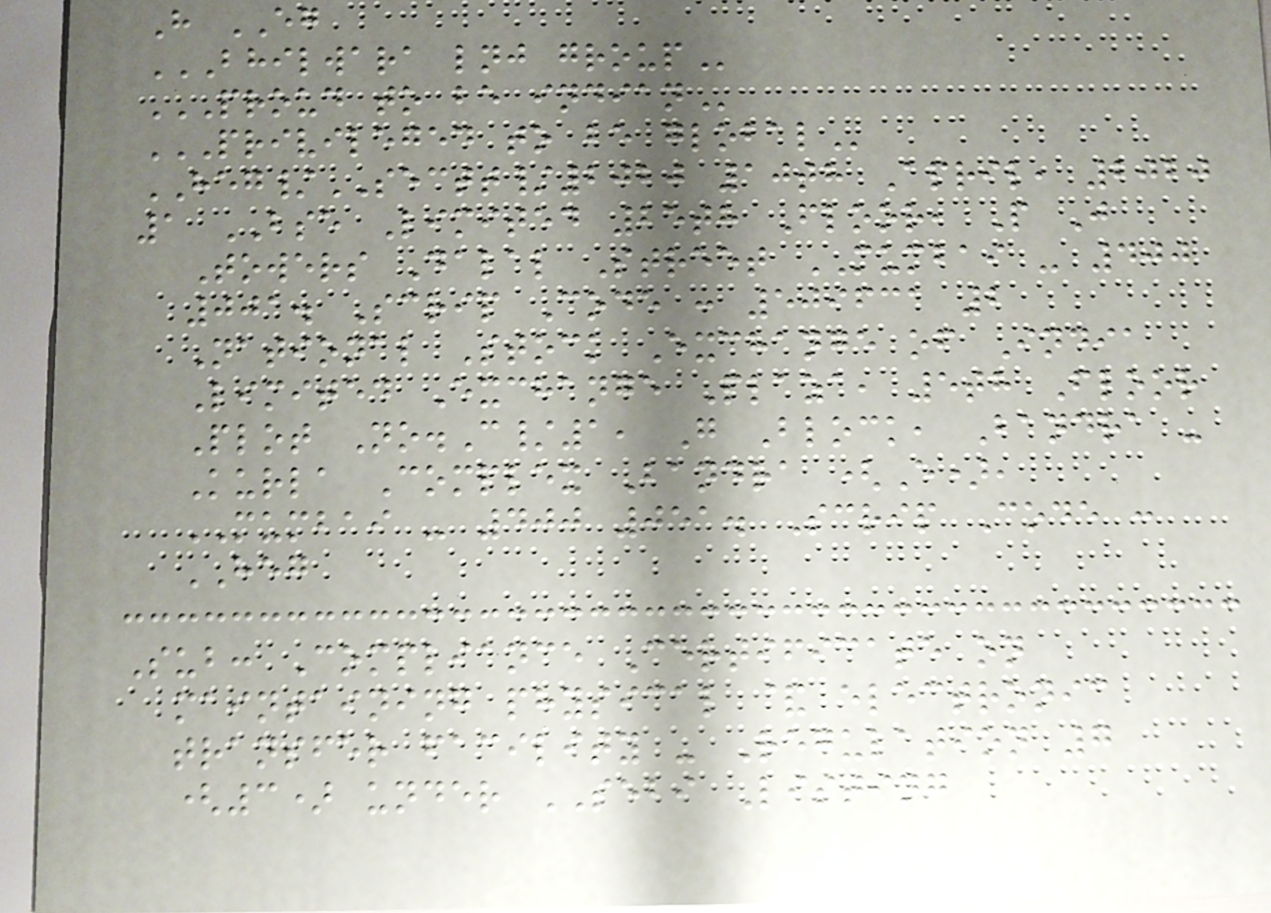H EG
BHILWARA LNJ GROUP
PROUD TO BE INDIAN
PRIVILEGED TO BE GLOBAL
HEG/SECTT/2020 10th April, 2020
1 BSE Limited 25th Floor, P J
Towers Dalal Street MUMBAI - 400
001. Scrip Code : 509631 2
National Stock Exchange of India
Limited Exchange Plaza, 5th Floor
Plot No.C/1, G Block, Bandra -
Kurla Complex Bandra (E),
MUMBAI - 400 051. Scrip Code :
HEG
Sub: Compliance Certificate on
maintaining physical & electronic
transfer facility - Regulation 7
(3) under SEBI Listing
